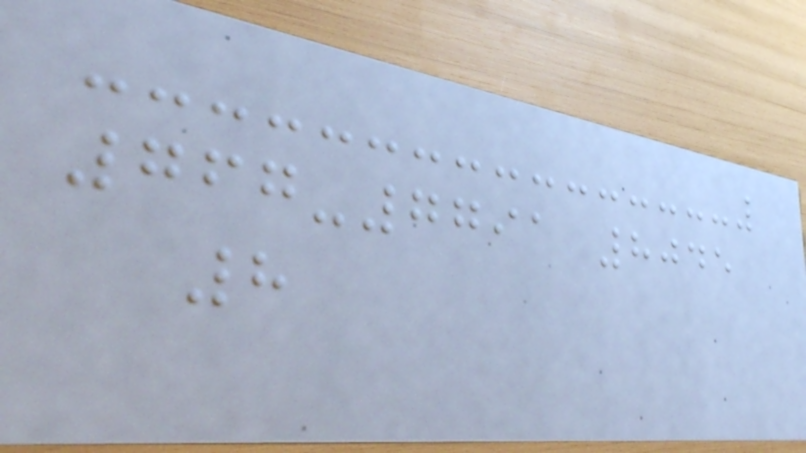767-7791 8045
8
